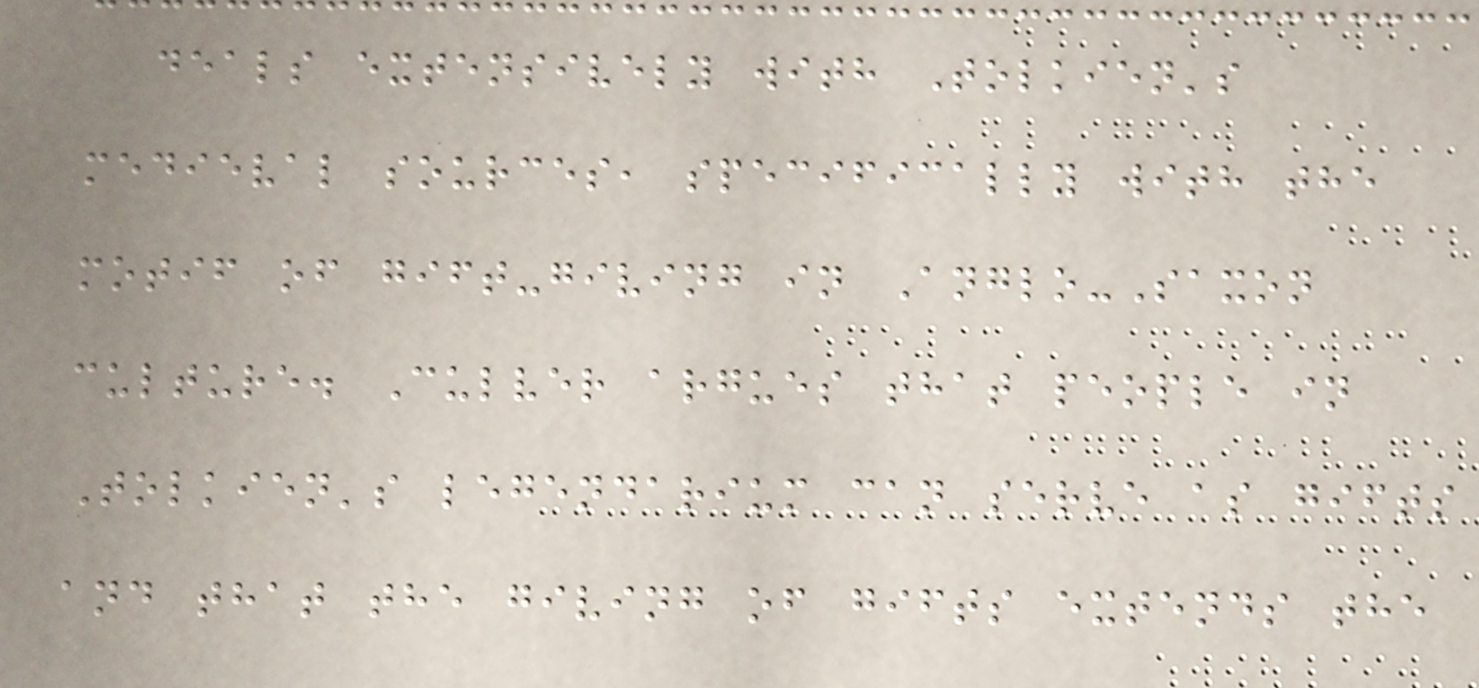deals extensively with Tolkien's
medieval sources, specifically with the
motif of gift-giving in Anglo-Saxon
culture. Culver argues that people in
Tolkien's legendarium can serve as gifts
and that the giving of gifts extends the
